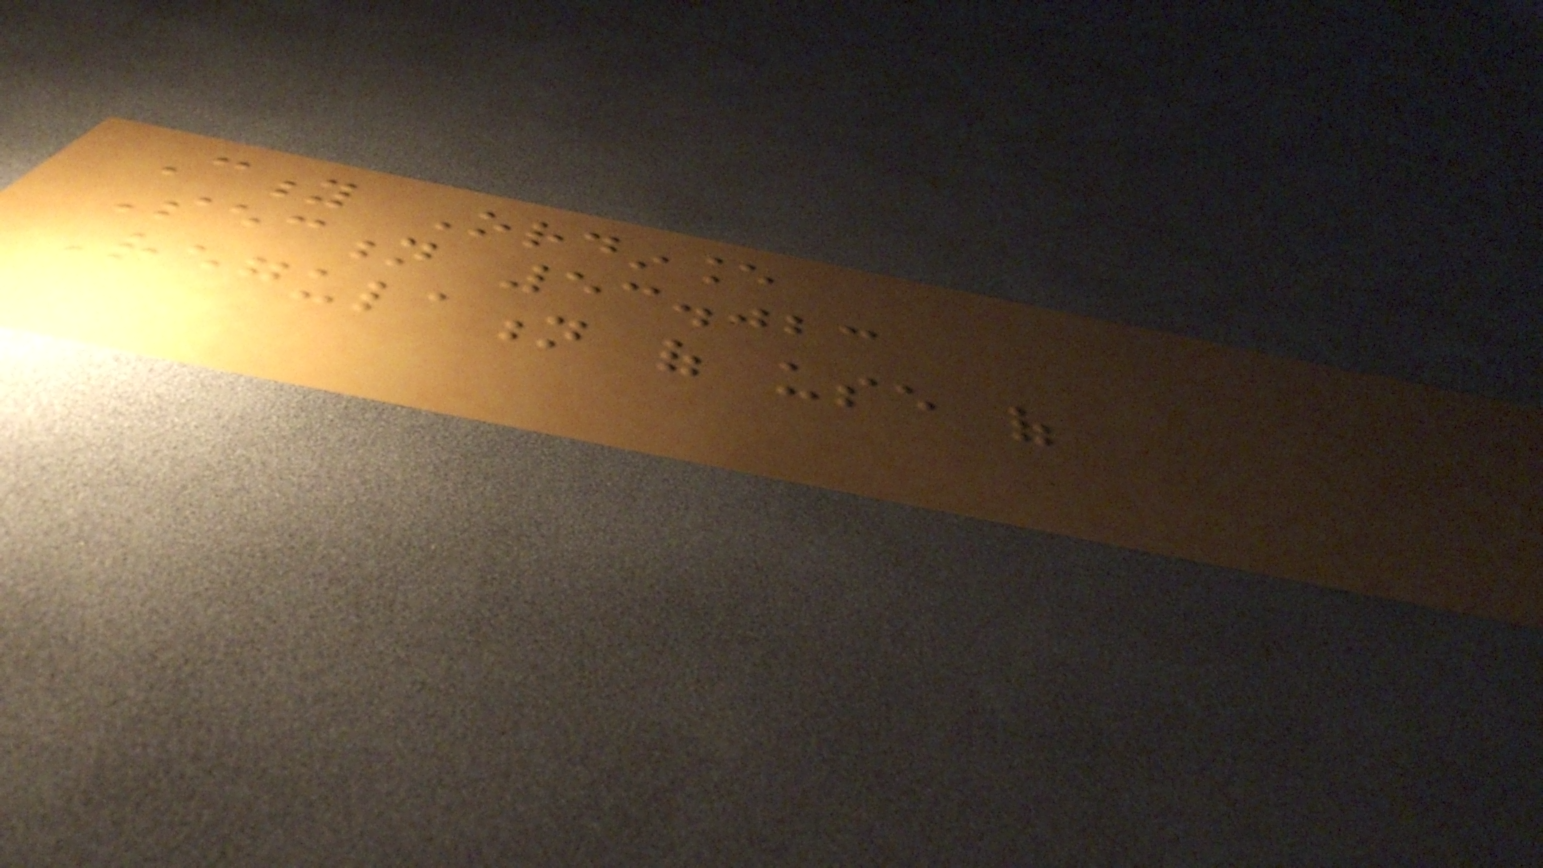City Ordinance
Section 53.023
Regulation of use of
